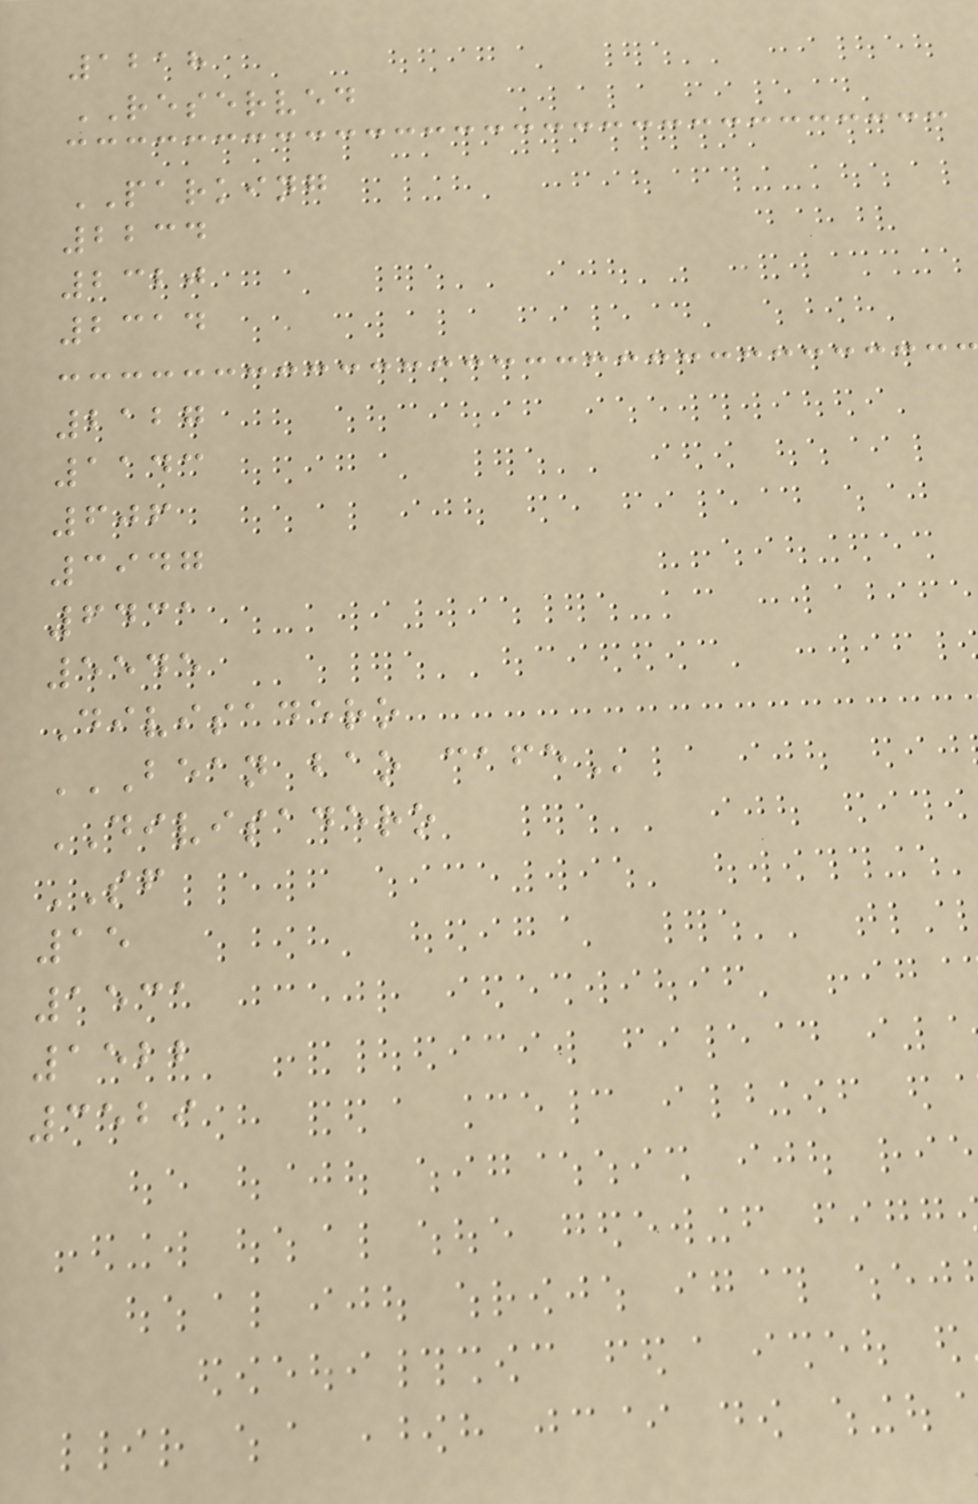1218
RESERVED
PARKING
2234
2320
2314
2127
1143
606
3947
6431
5545
Divisadero
BEAN BAO CAFE
DIVISADERO
SF
15
1531
1522
3529
